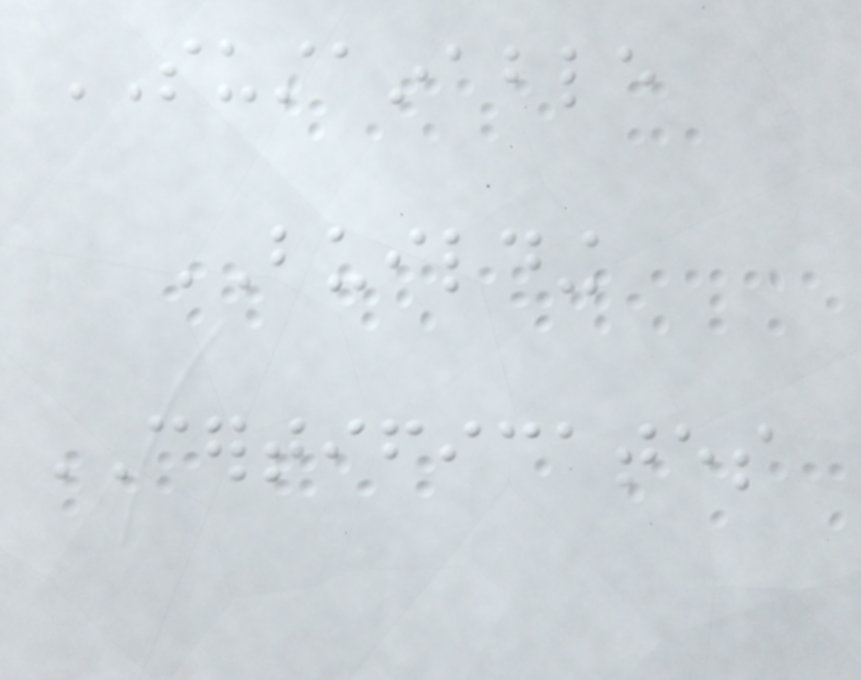SUSTAINABLE
BUILDING
CERTIFICATES
